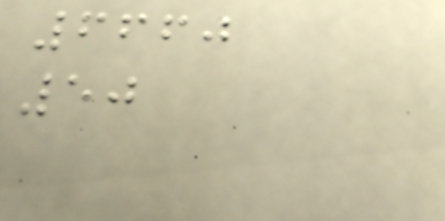6660
50
